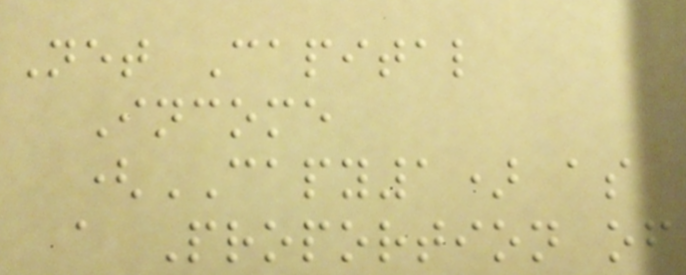Net Capital
Income
(CAPY1) as
a Proportion of
